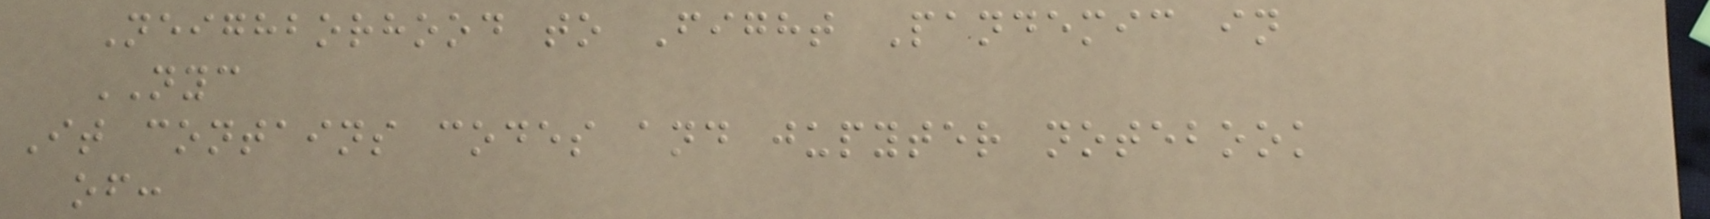Neighborhood to Fight Pandemic in
NYC
It contains codes and jupyter notebook
of:
